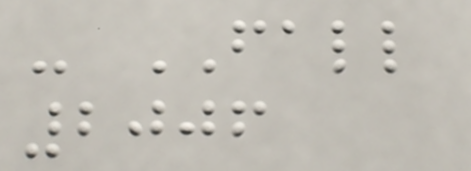- FALL
2006
